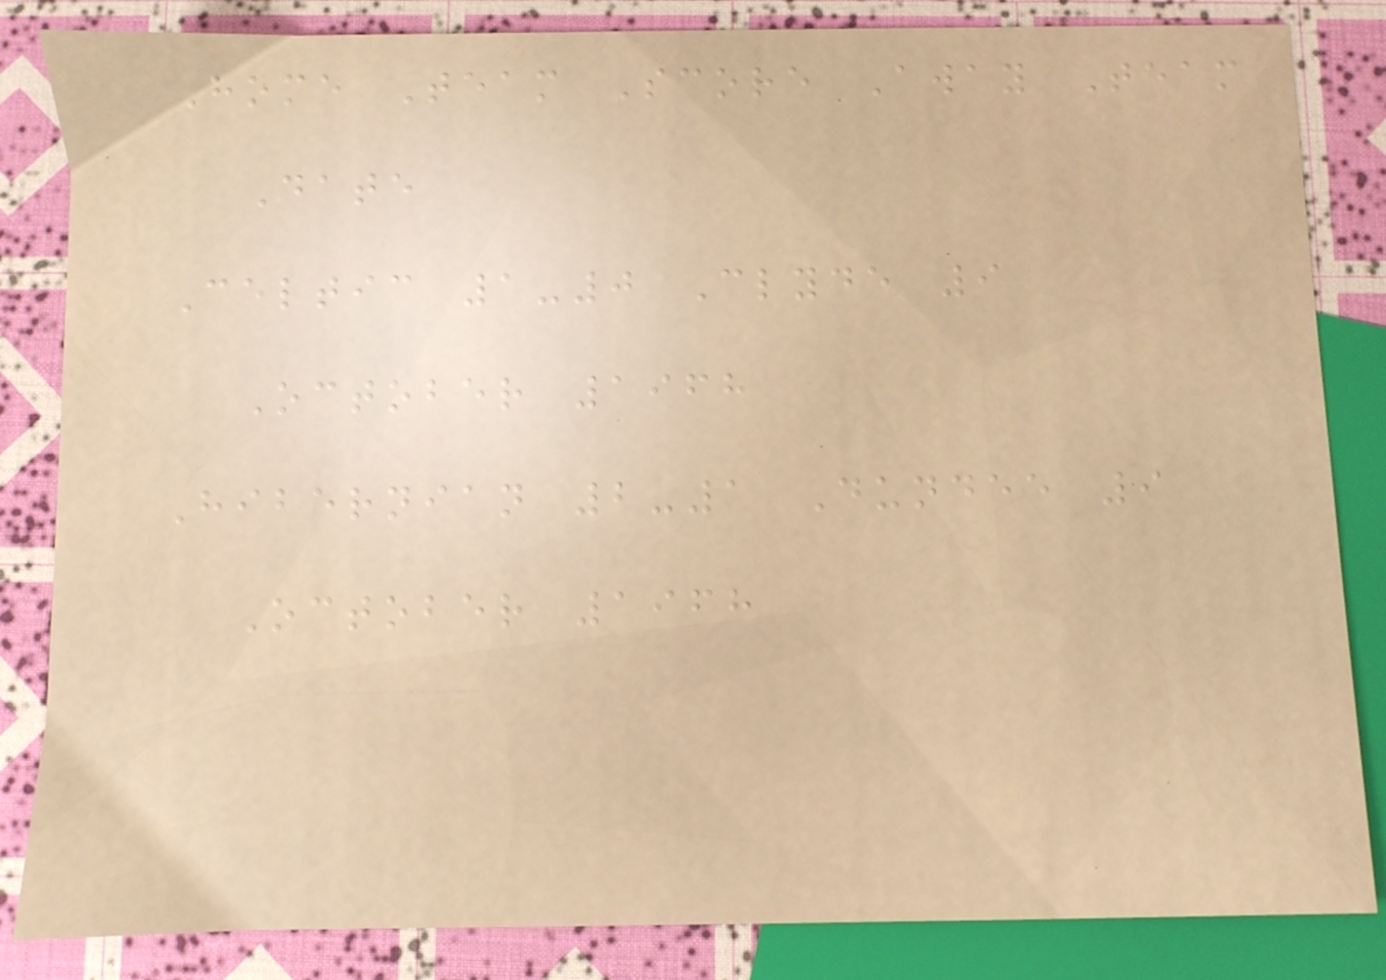Home Team Score Away Team
Date
Celtic 1-0 Clyde 9
October 1968
Hibernian 2-1 Dundee 9
October 1968
